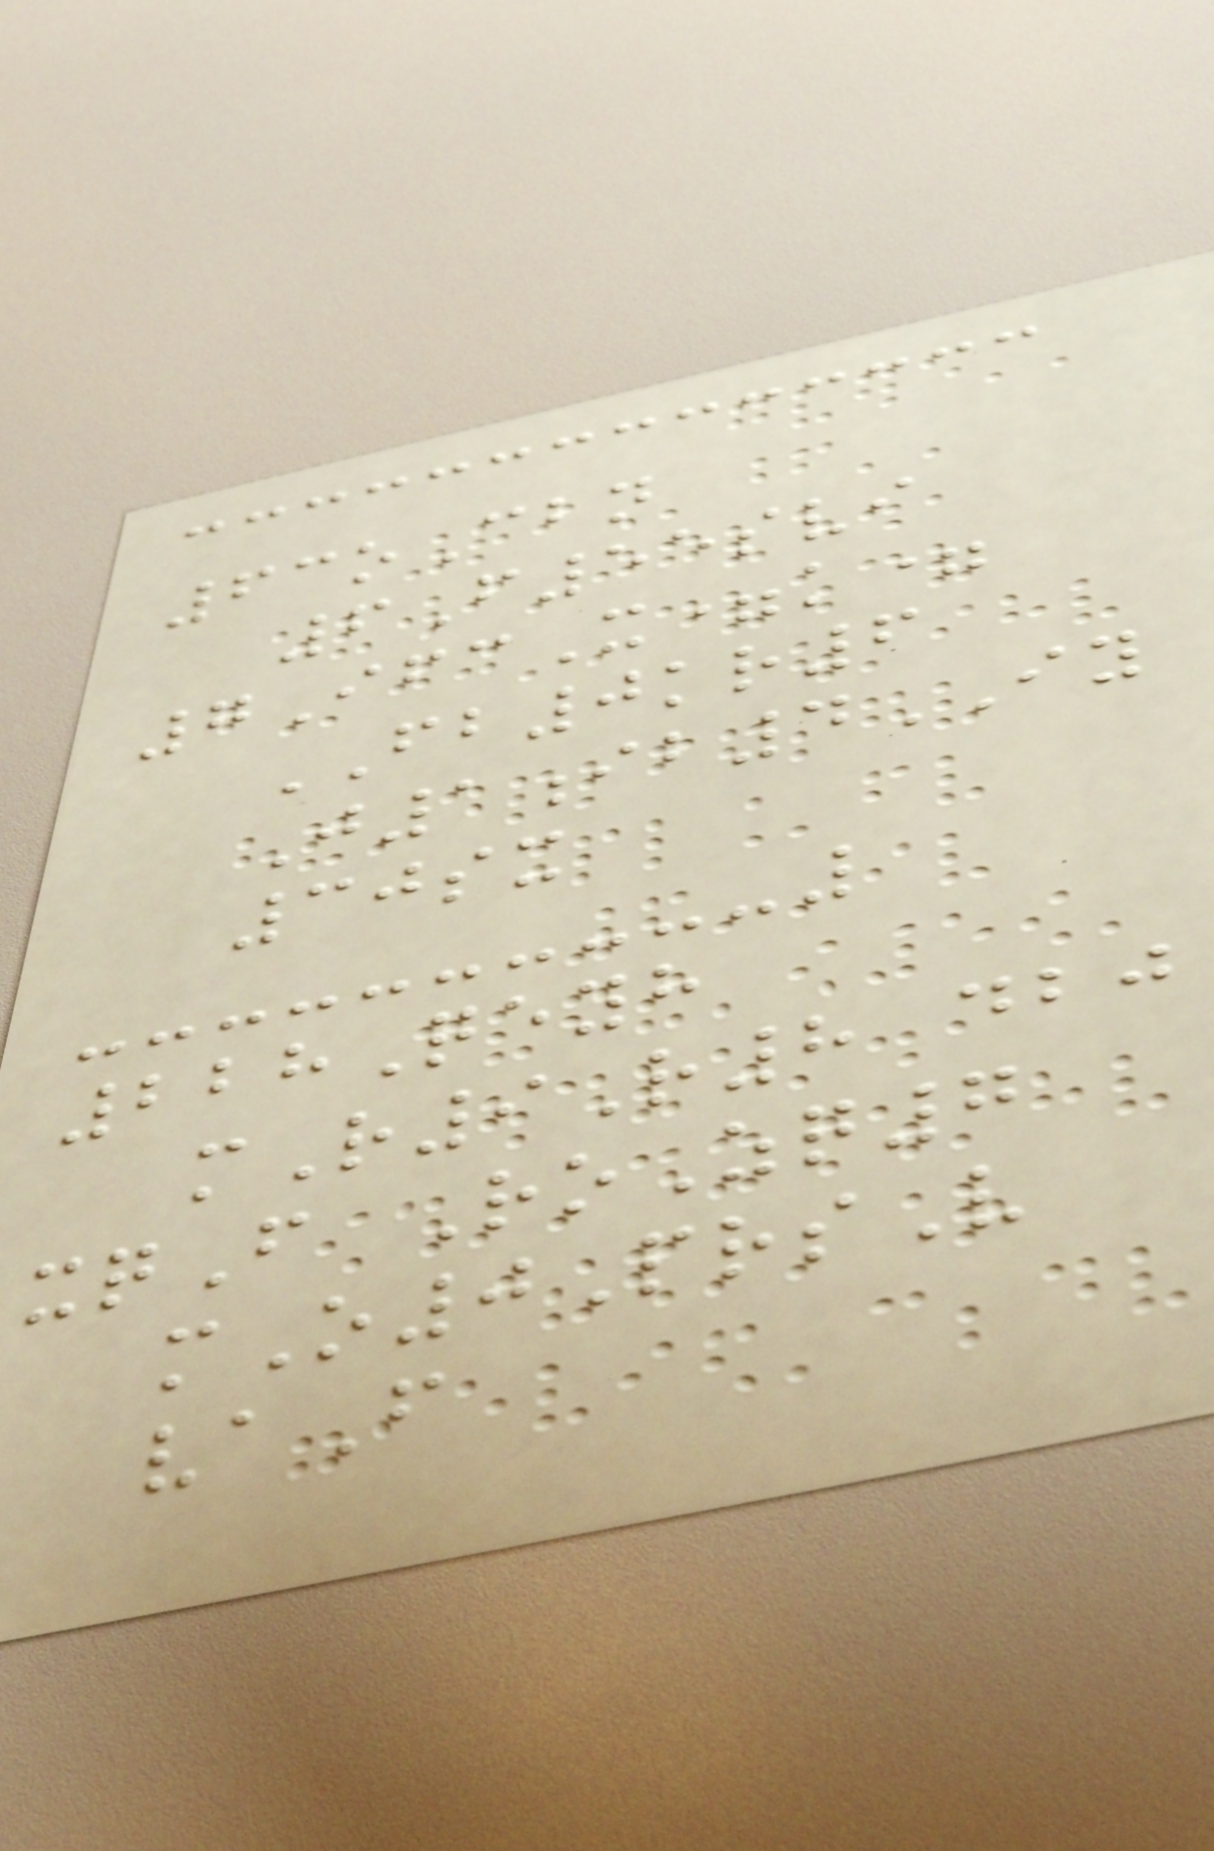63oCbn
6F55svi
7IfcX=k=
FB0kr6
J1ib4IY
30sx
228Qeyh
mR9R8 dbj
xqF RoZq7
mO0PrsV
vaF
